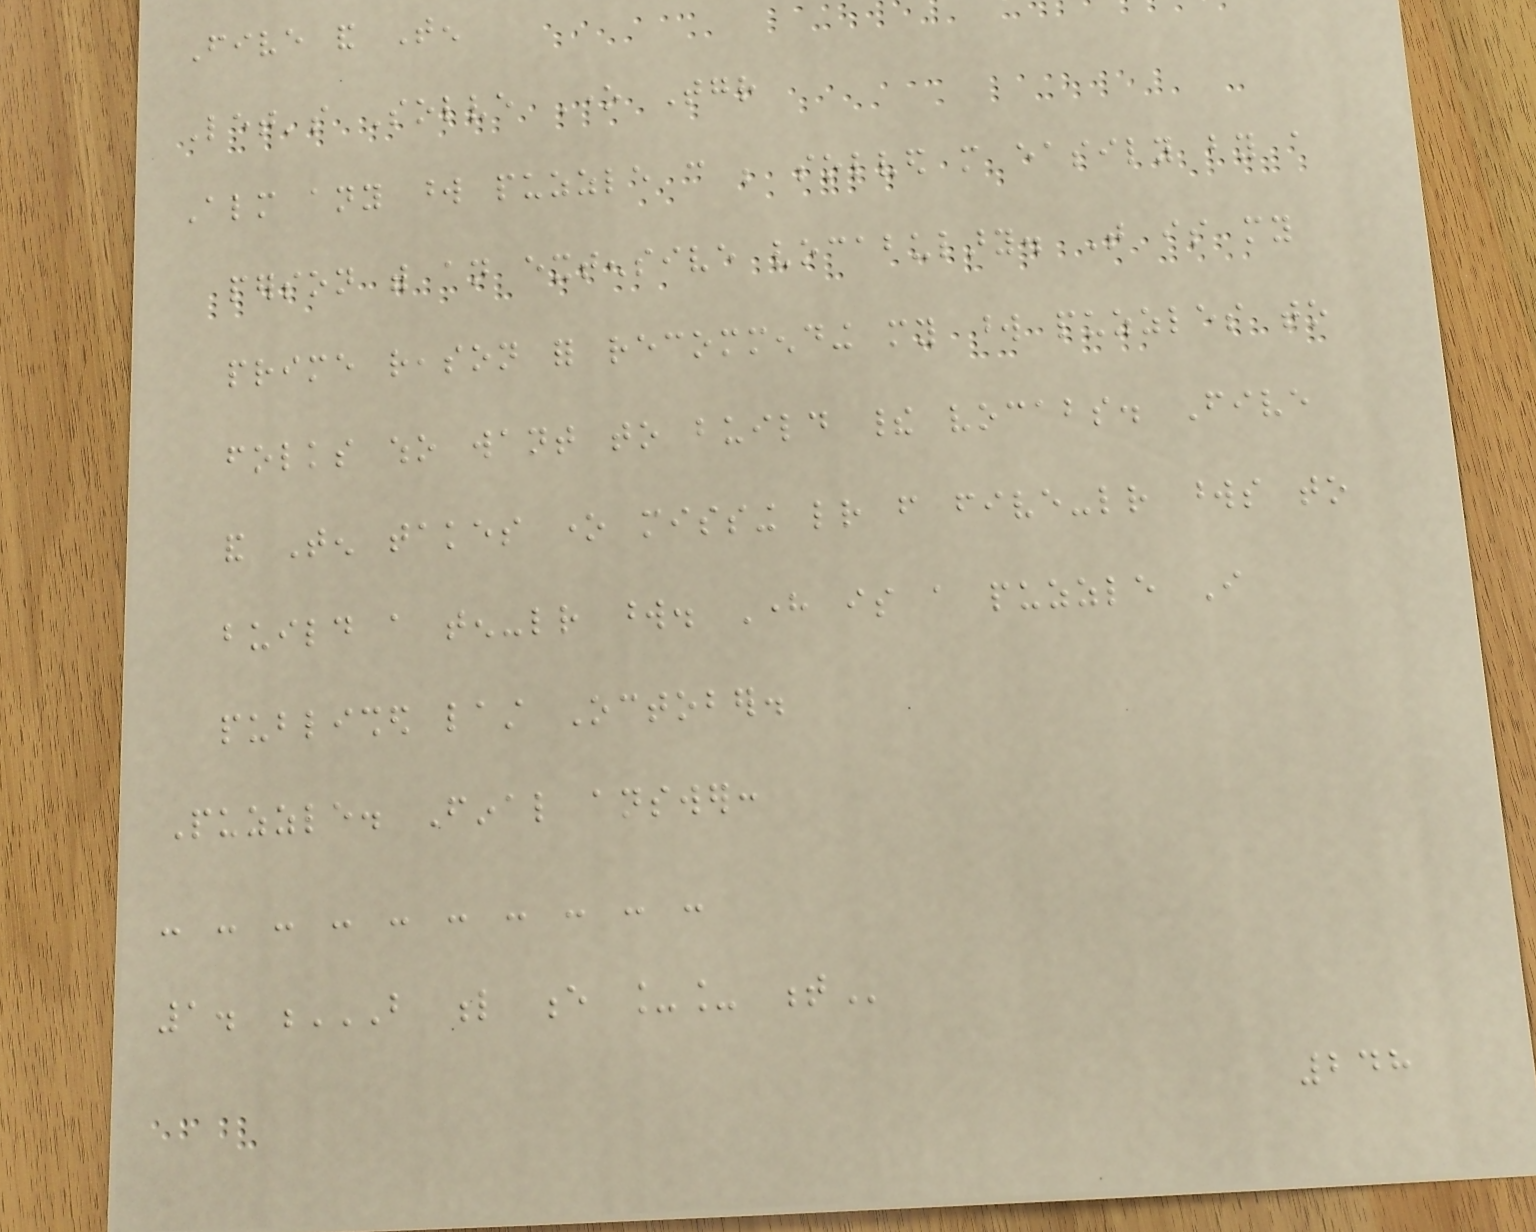Five and Ten
Let's Solve One Together
Almost any word puzzle can be solved more easily by a
person with an extensive vocabulary. That is my
prime reason for recommending my word puzzles to
folks who want to build their vocabs. Five
and Ten takes one missing letter from five-letter words to
build a ten-letter word. Here is a puzzle I
published last October.
Puzzle. Final answer:
- - - - - - - - - -
1. B L E __ T
248
